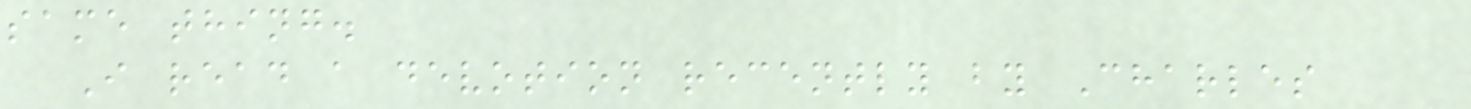same thing.
I read a devotion recently by Charles
